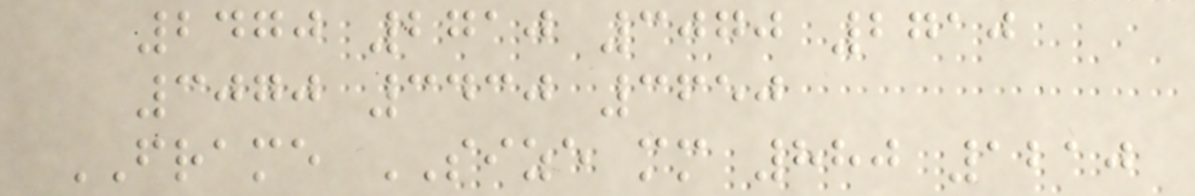2470 2710 3070 2710
3070 3430 3650
FRAME SIZE mm 880 1210
